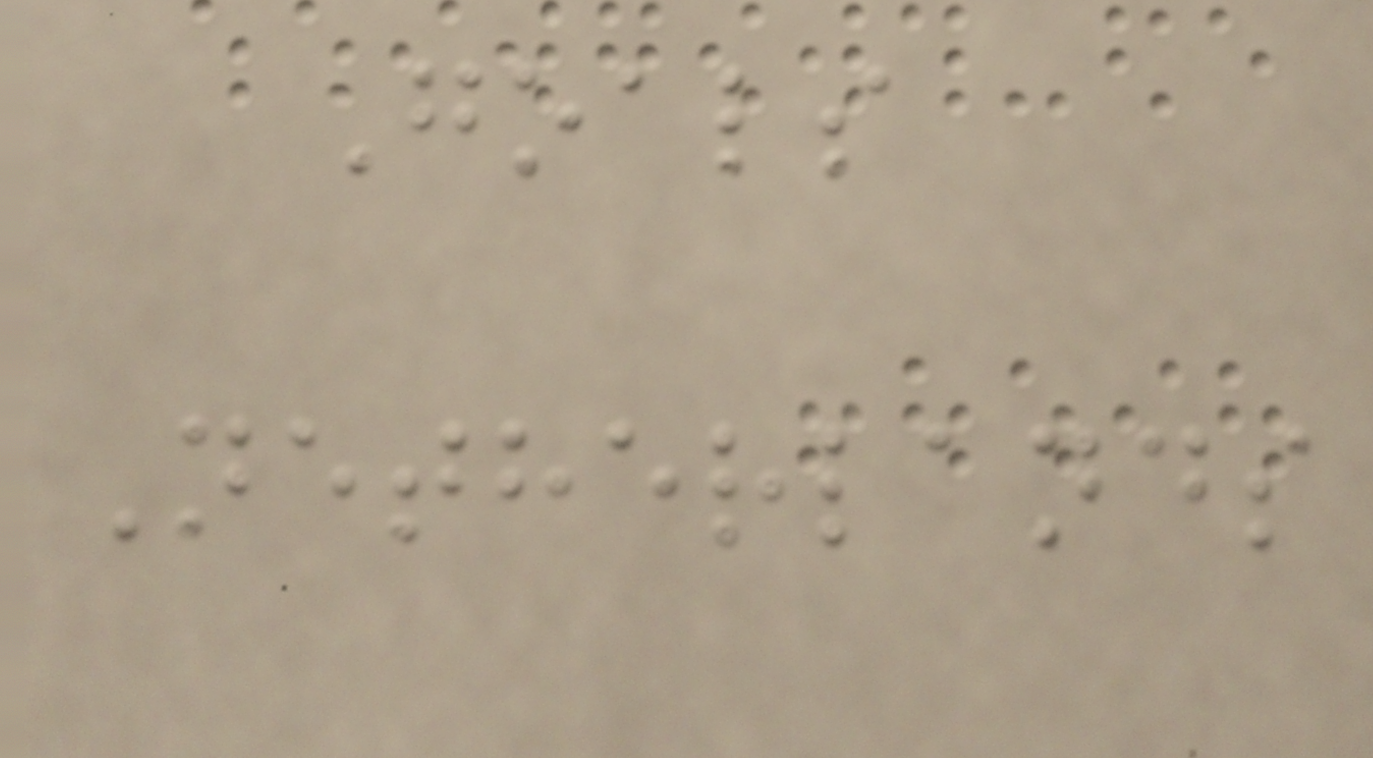Goals
Netherlands
